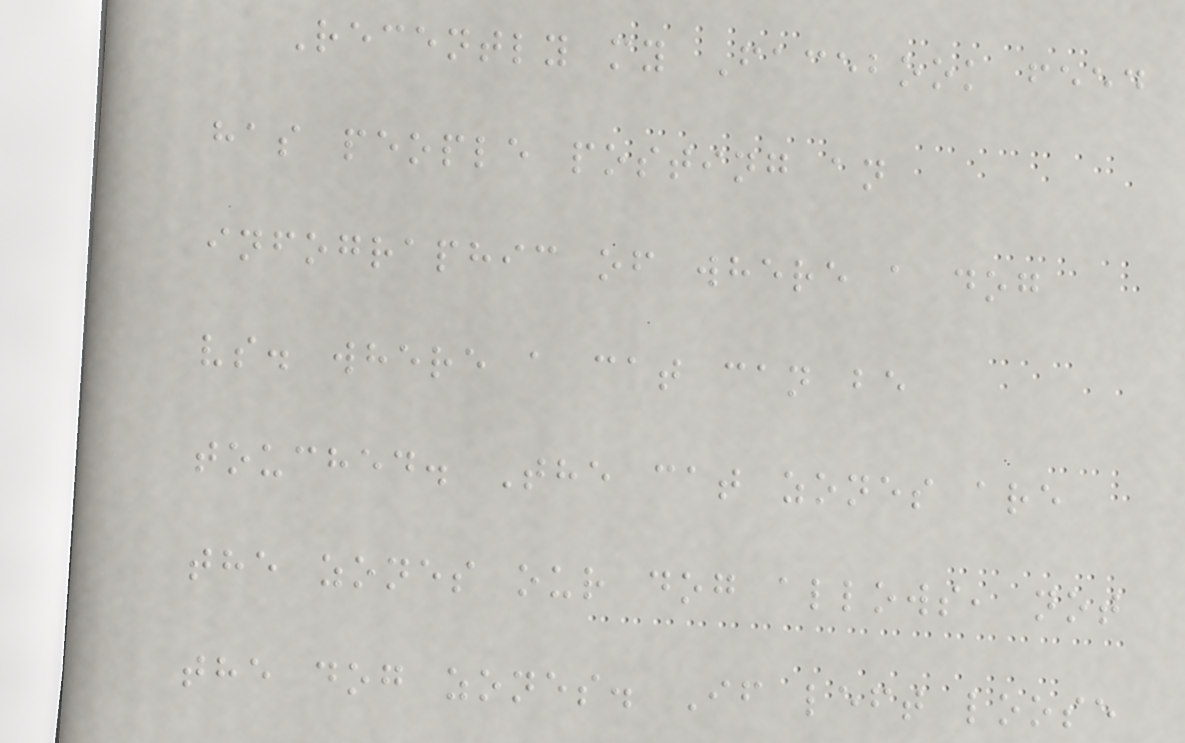Recently my Facebook feed
has people posting an
infographic of where a dog
vs. where a cat can be
touched. The cat zones are
the zones our dog allows, not
the dog zones. If left loose
